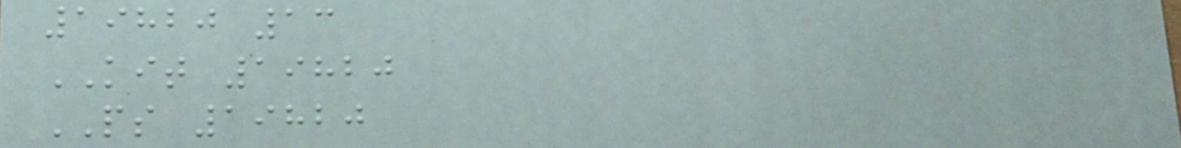19820 13
KIT 19820
PS 19820
